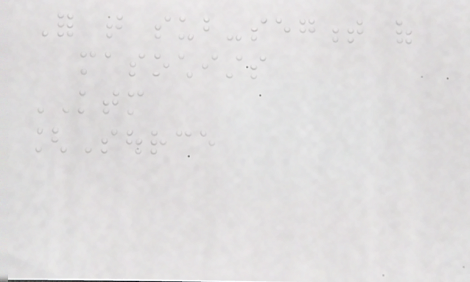For that sub-segment of
masochists
KTM
[Source
